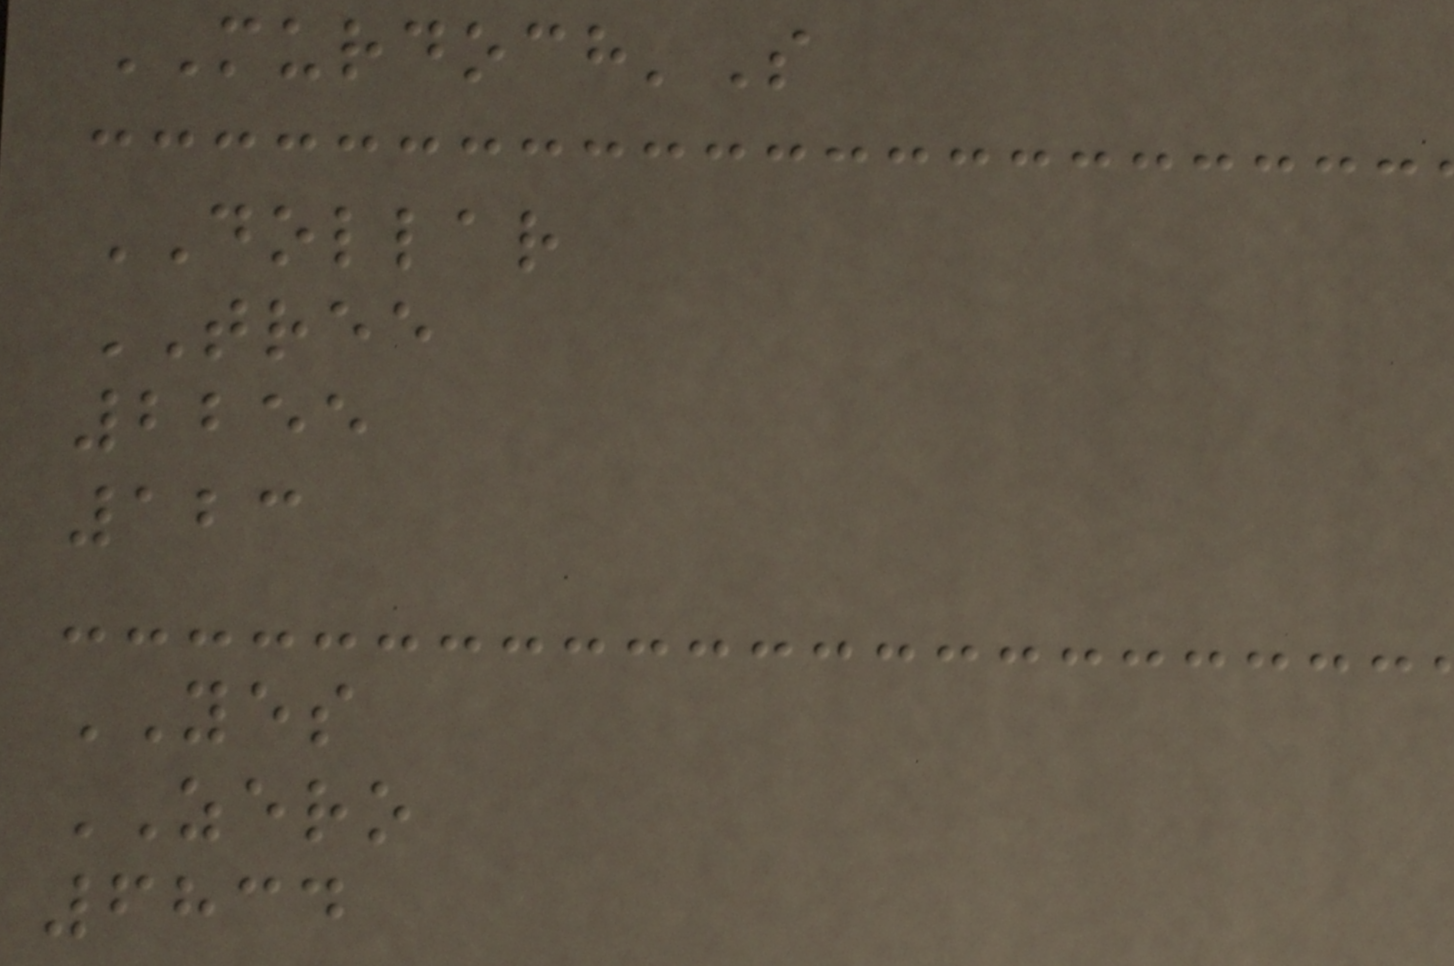MURDOCH'S
DOLLAR
TREE
2255
123
YES
ZERO
6834
